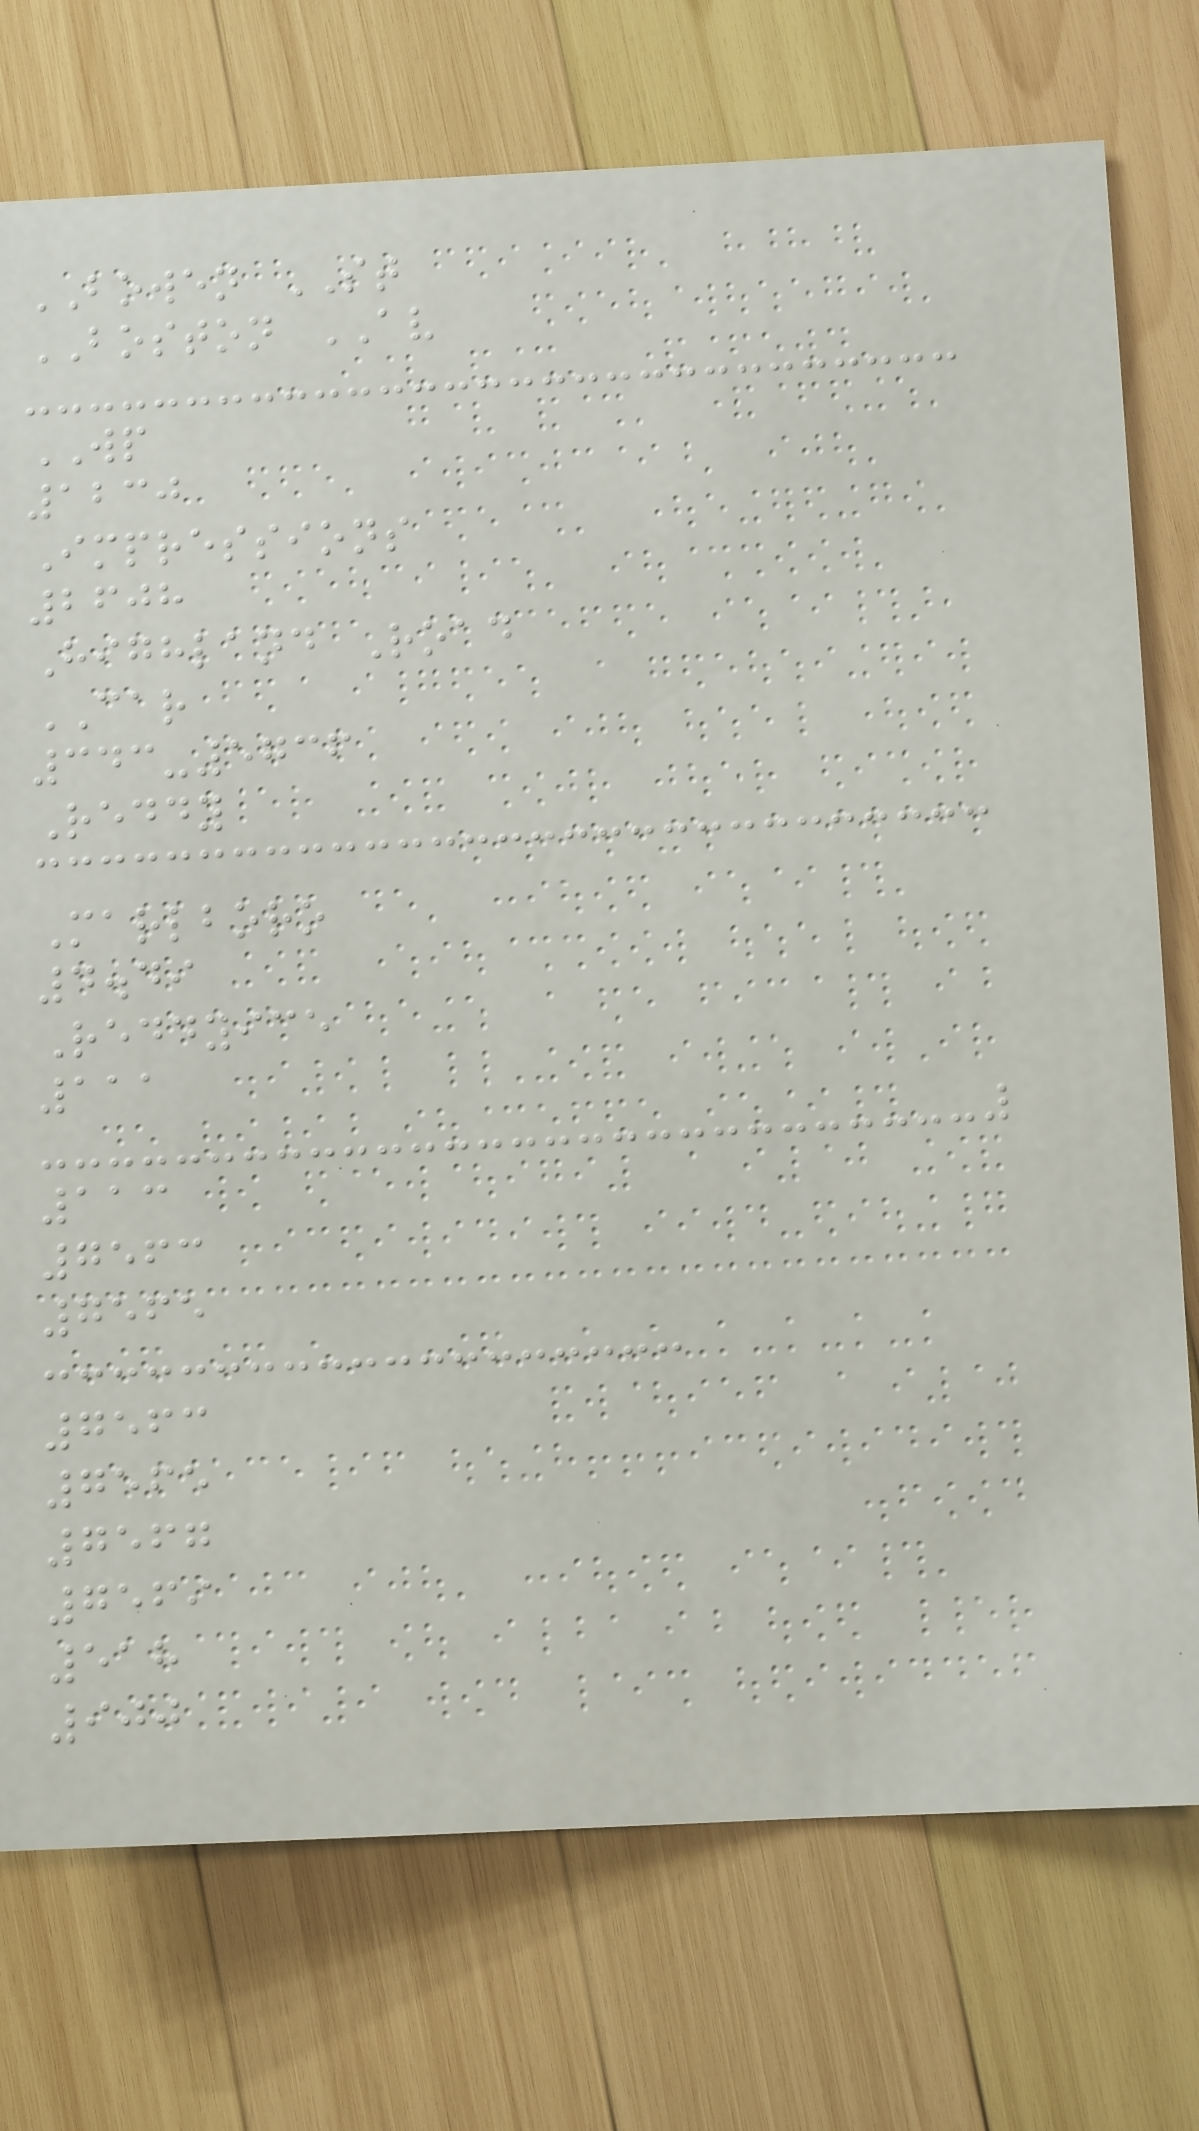BOWEN ST
BOSTON AV
WP
1230
Impressions
2608
Highland Road
CAR
343-5736
Reddy
Marlboro
4.49
Reddyice
111
113
7563
7565
7563
7565
7567
7569
518
900
